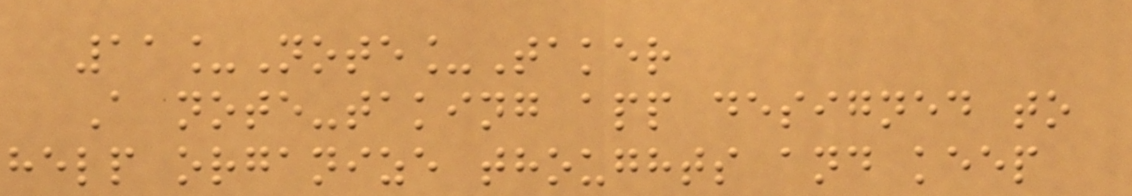11_Note_Taker
A note-taking app designed to
help organize thoughts and keep
